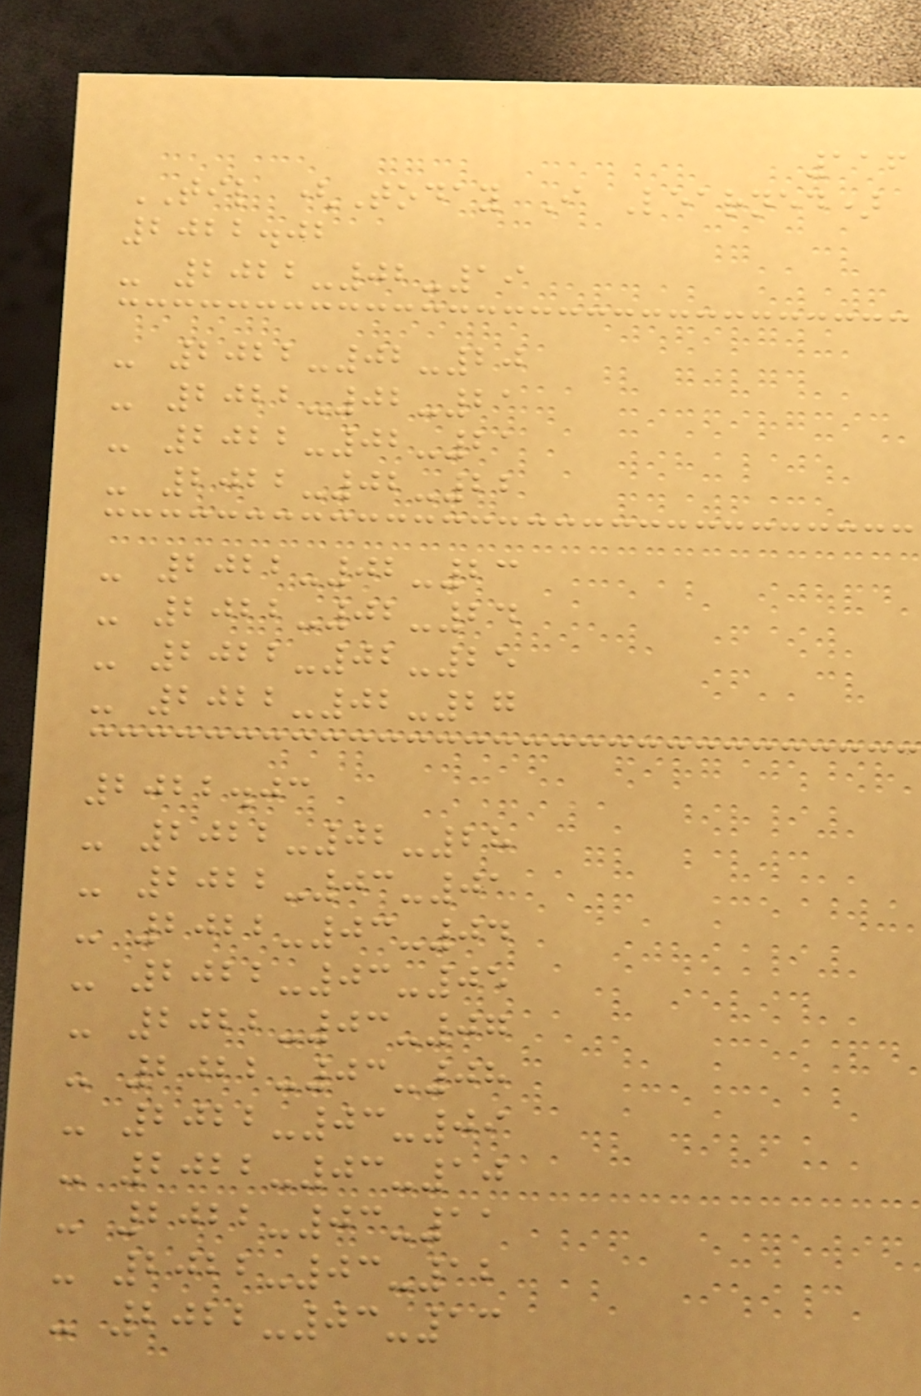116
TIL (Today I Learned)
2022.02
- 2022-02-19
- 2022-02-20
- 2022-02-21
- 2022-02-21
- 2022-02-22
- 2022-02-23
- 2022-02-24
- 2022-02-25
- 2022-02-27
2022.03
- 2022-02-28
- 2022-03-01
- 2022-03-04
- 2022-03-05
- 2022-03-07
- 2022-03-08
- 2022-03-09
- 2022-03-10
- 2022-03-11
- 2022-03-12
- 2022-03-13
